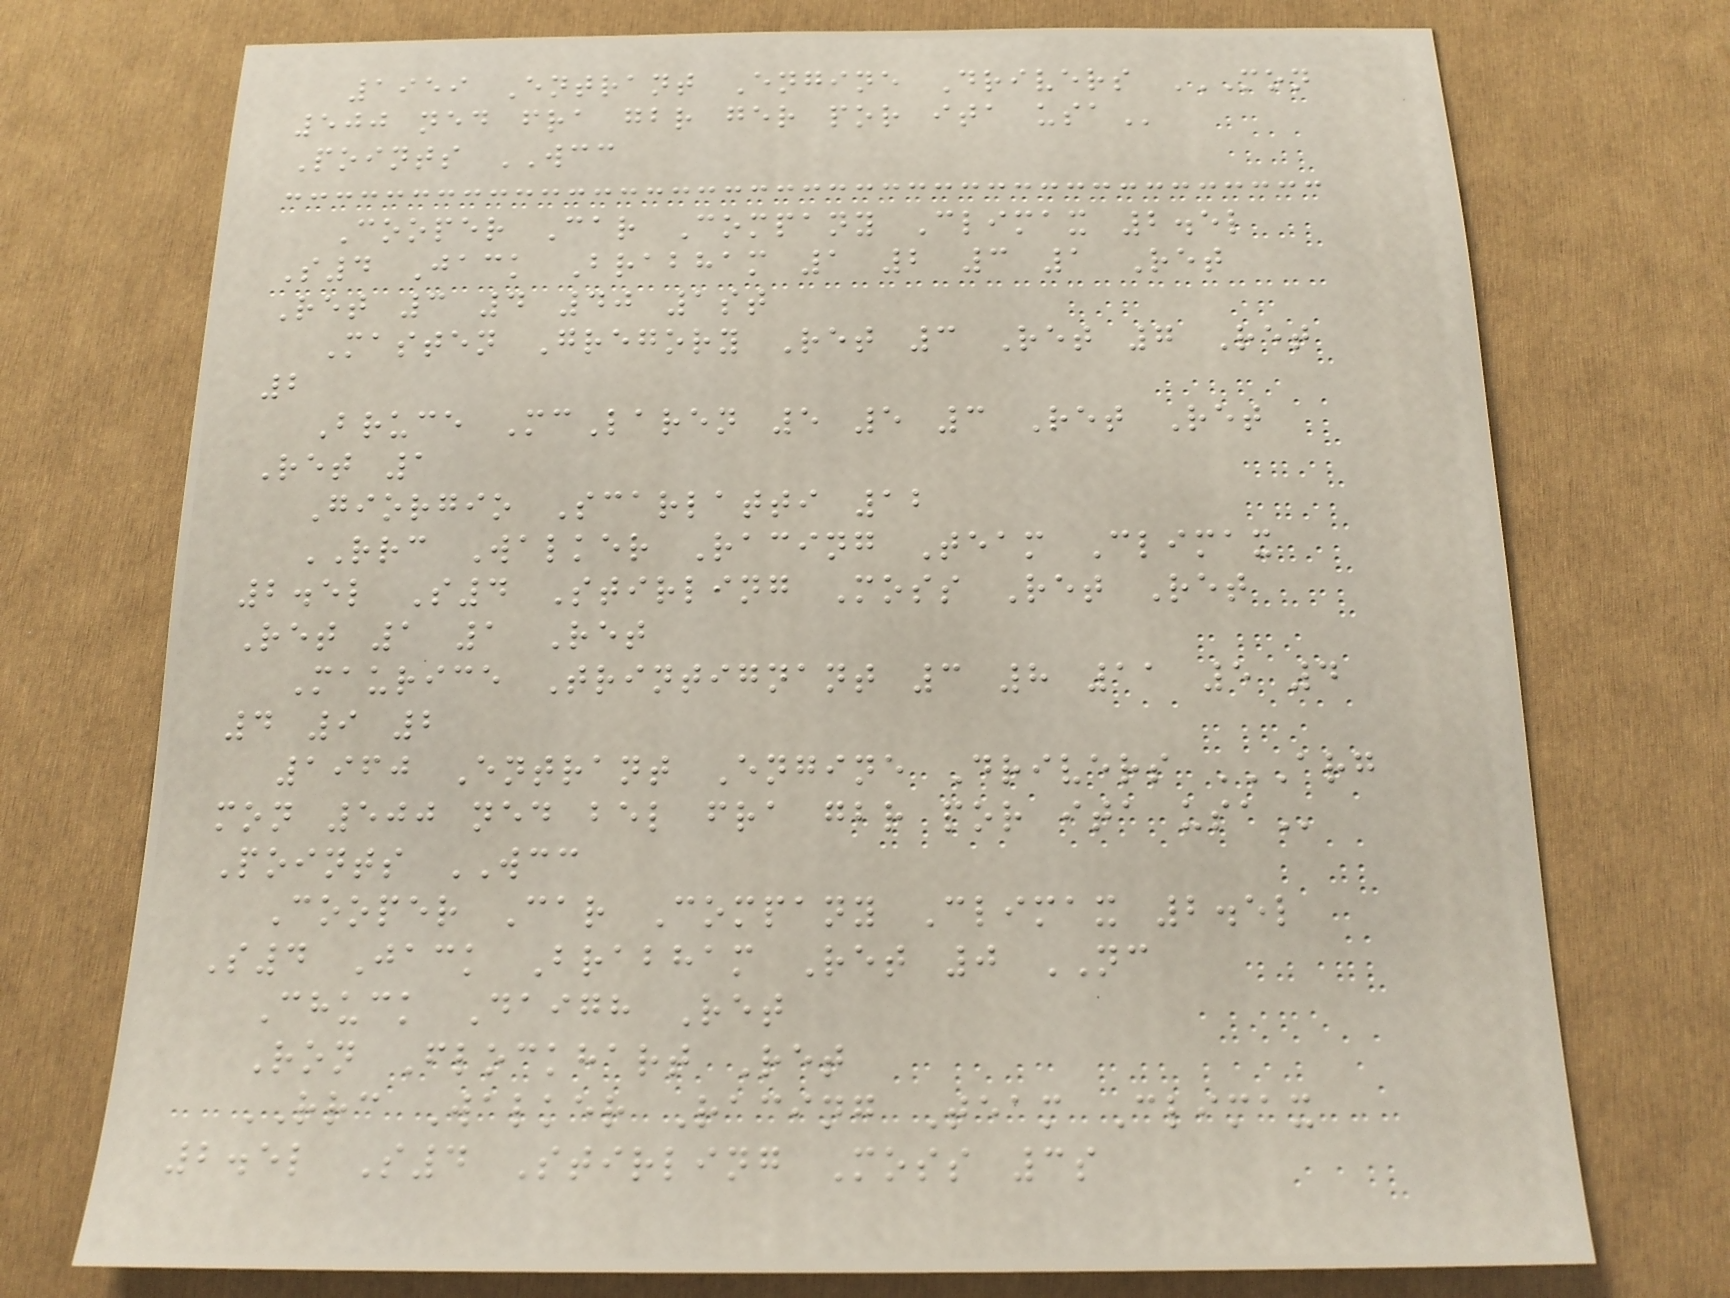1959 Entrant Engine Drivers MON
500 NED FRA GBR GER POR ITA USA
Points WCC
Cooper Car Company Climax 2.5l
S4 Jack Brabham 1 2 3 1 Ret
Ret 3 4 40 1st
Masten Gregory Ret 3 Ret 7 Ret
2
Bruce McLaren 5 5 3 Ret Ret
Ret 1
Giorgio Scarlatti 12
RRC Walker Racing Team Climax
2.5l S4 Stirling Moss Ret Ret
Ret 1 1 Ret
Maurice Trintignant 3 8 11 5 4
4 9 2
1960 Entrant Engine Drivers ARG
MON 500 NED BEL FRA GBR POR ITA USA
Points WCC
Cooper Car Company Climax 2.5l
S4 Jack Brabham Ret 0 NC
Chuck Daigh Ret
Ron Flockhart Ret
RRC Walker Racing Team Climax
2.5l S4 Stirling Moss 3s
